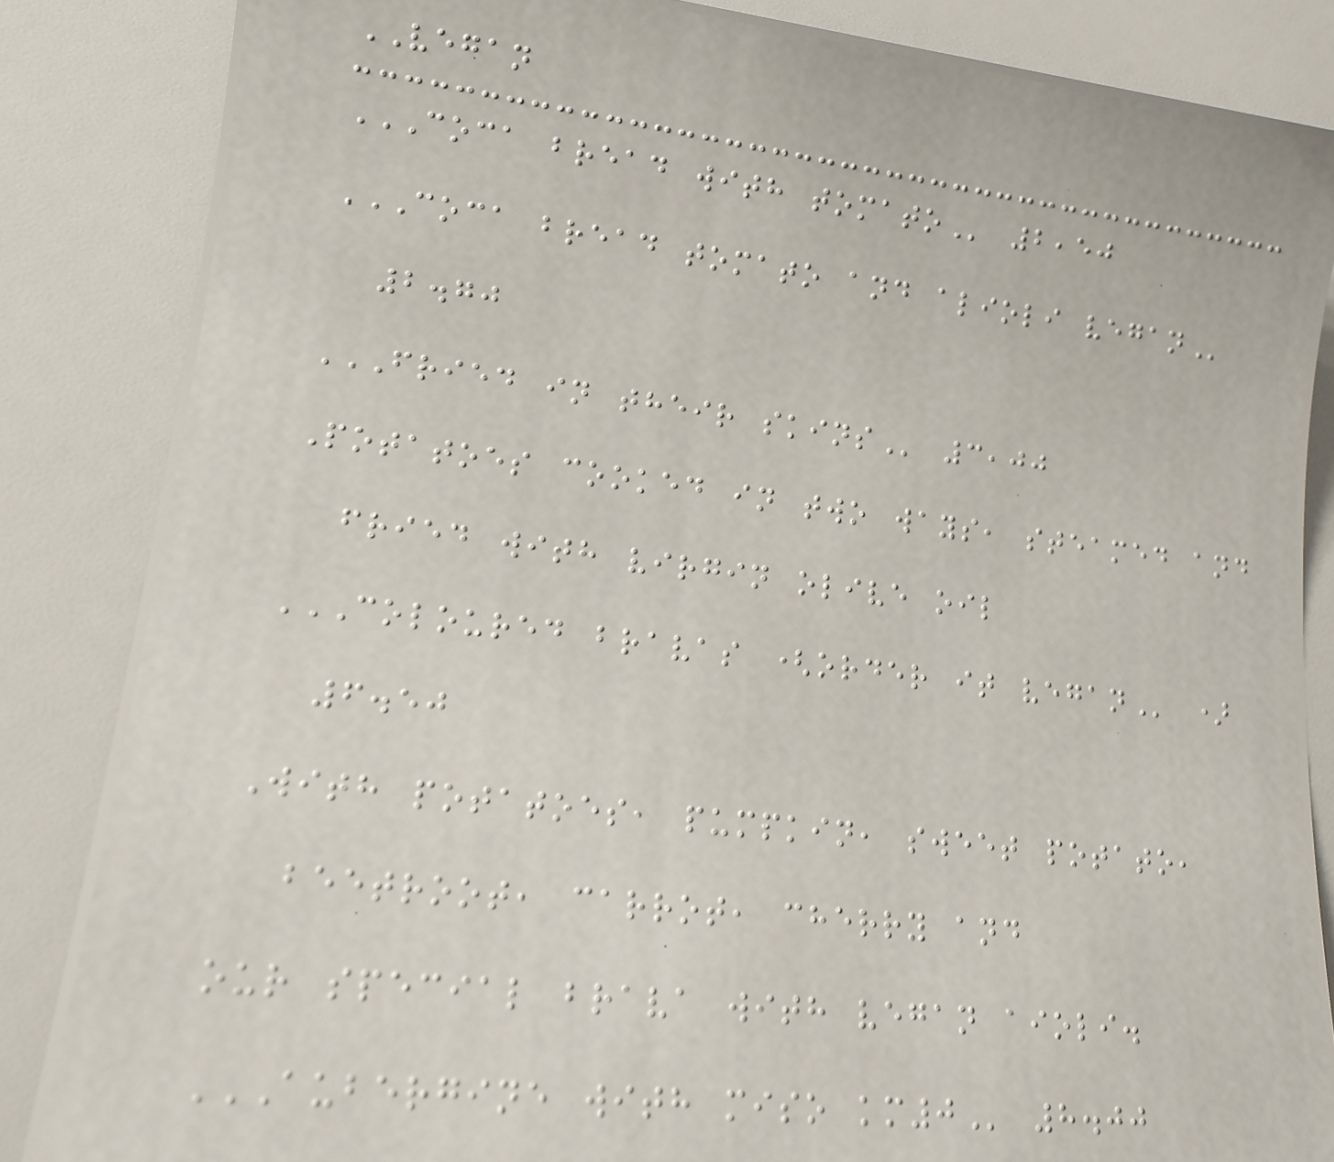VEGAN
COCA BREAD WITH TOMATO 2,50
COCA BREAD TOMATO AND ALIOLI VEGAN
2.70
FRIED IN THEIR SKINS 3,00
Potatoes cooked in two ways, steamed and
fried with virgin olive oil
COLOURED BRAVAS (ORDER IT VEGAN )
6.50
With potatoes, pumpkin, sweet potato,
beetroot, carrot, cherry and
our special brava with vegan aioli.
AUBERGINE WITH MISO KM0 8.00
